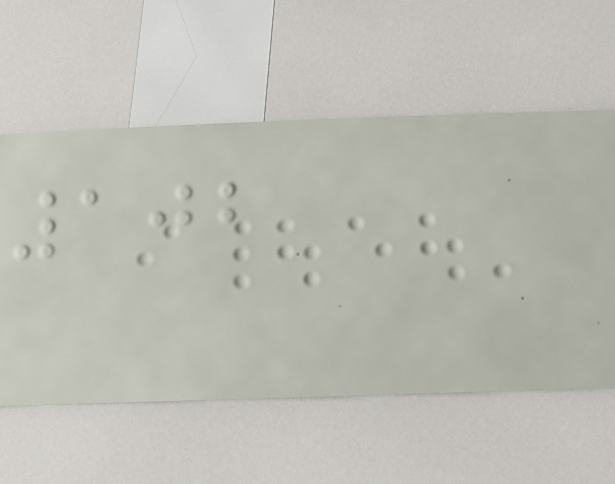102
